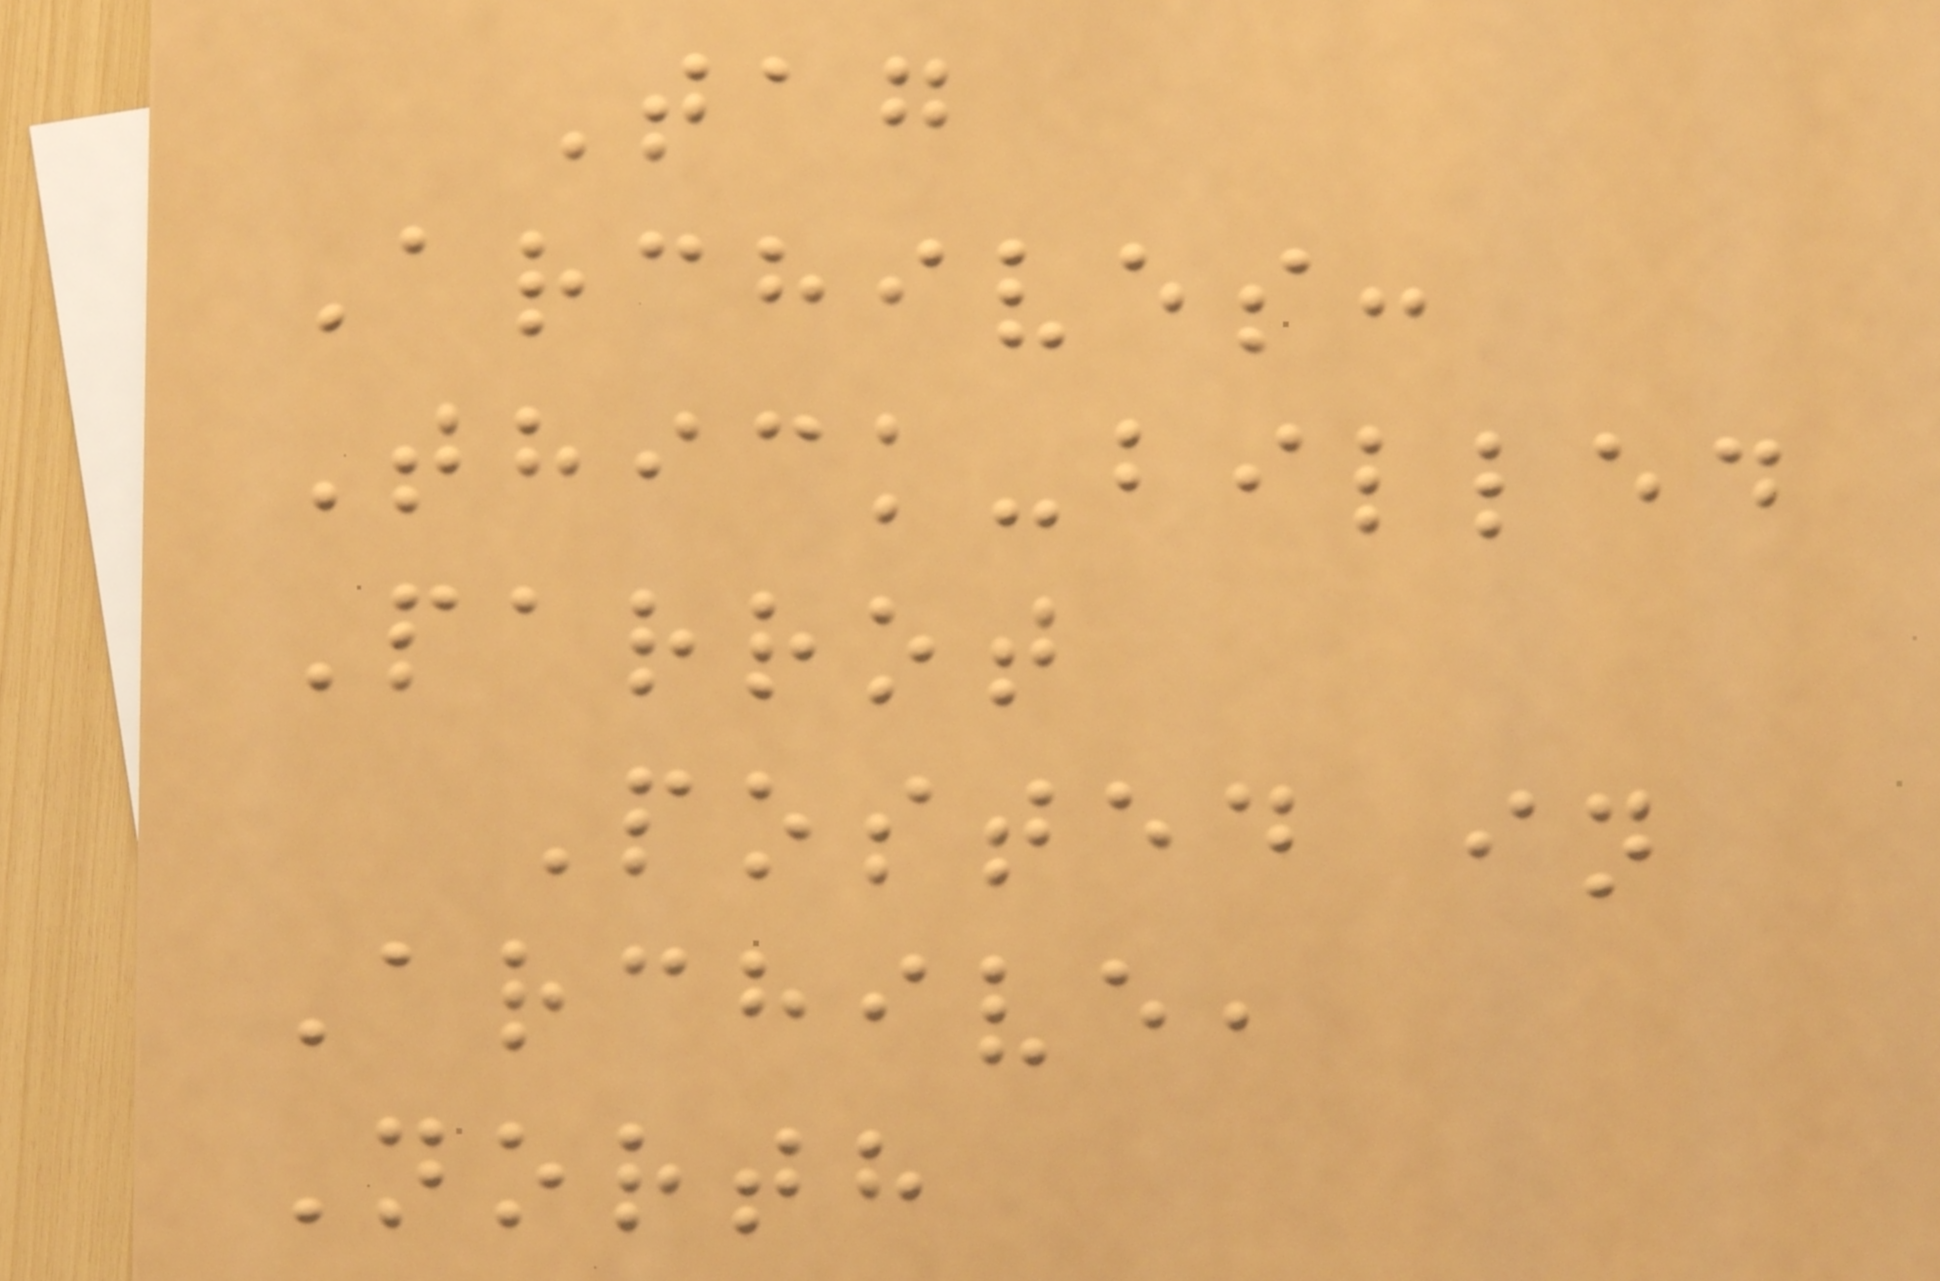Tag
Archives:
Thick-billed
Parrot
Posted in
Archive,
North
